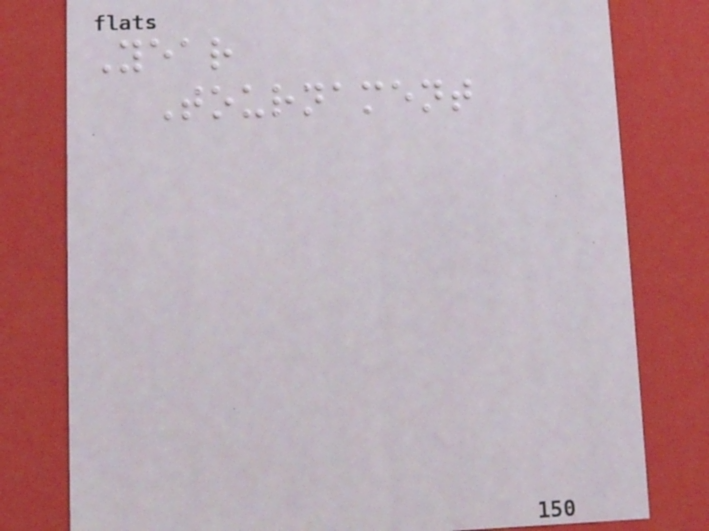Year
Tournament
